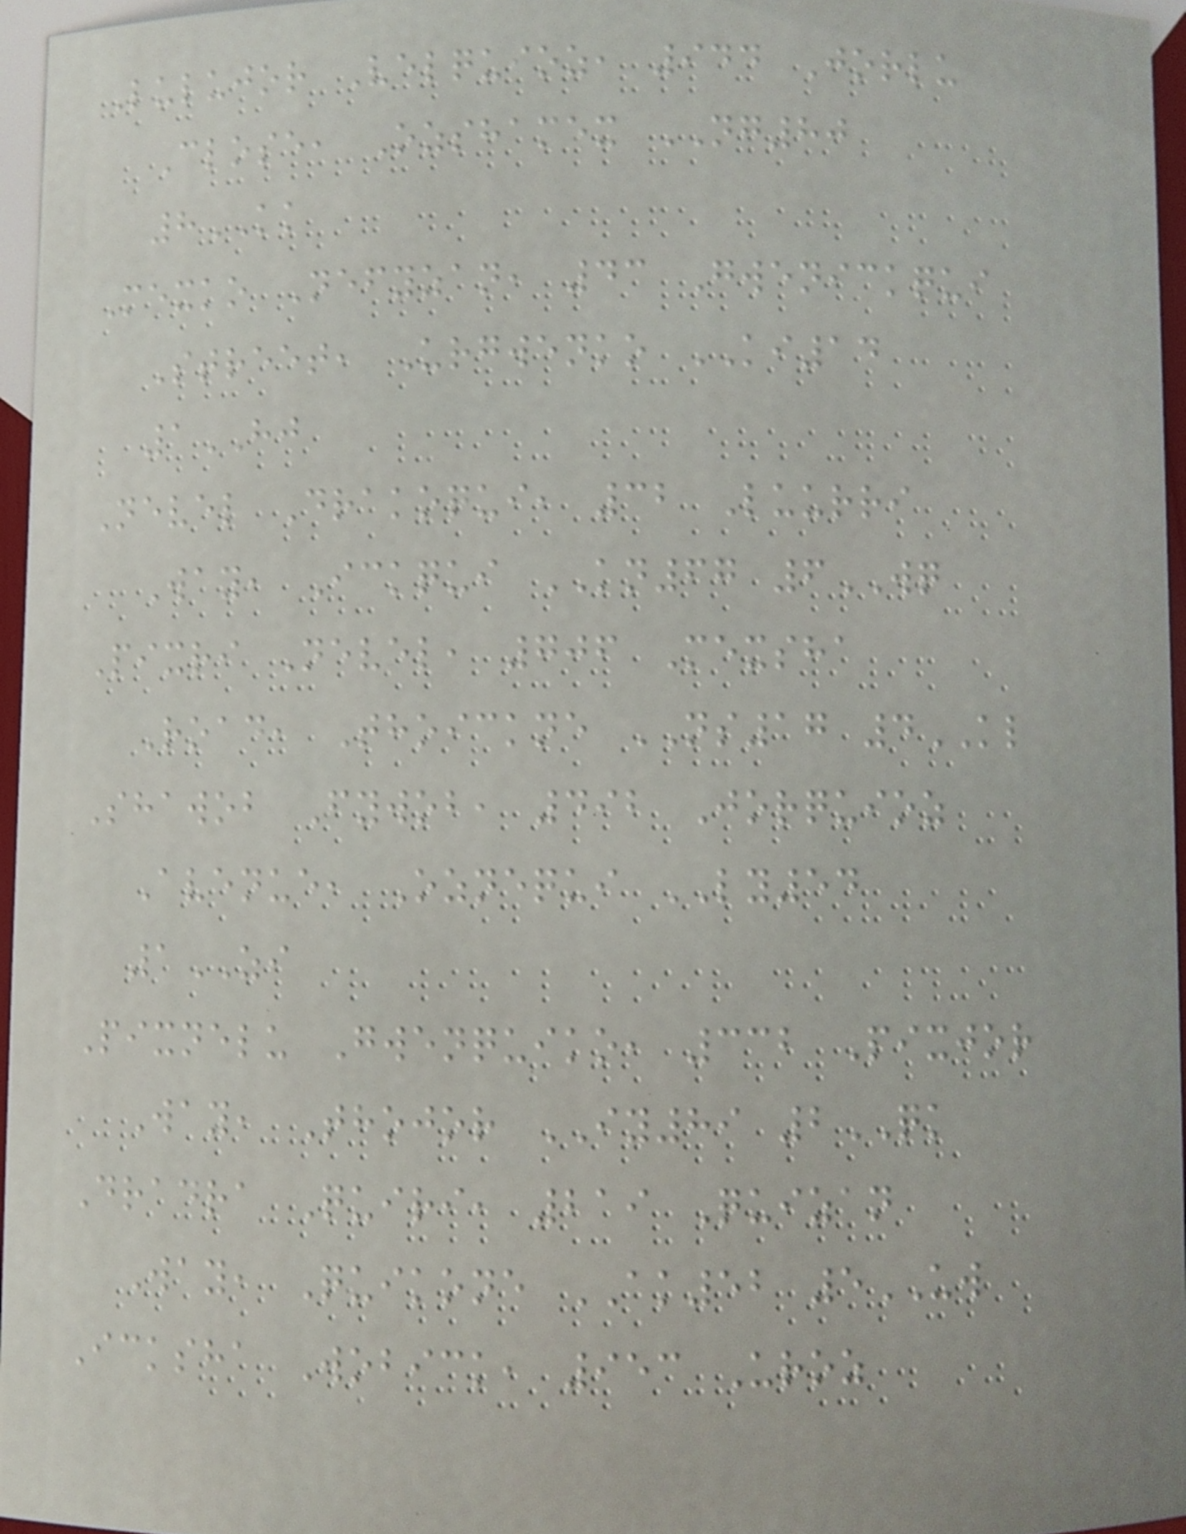Lulujor Velquioz, 944 Jorlu
Close, Ozshamex NG80
8KK
Mexko Nefyzan, 43 Gwenickqui
Street, Urgwenko KI14
1HJ
Nevel Drakoqui, 32 Luurri
Way, Ickqui KN67 6WQ
Pixri Nevel, 706 Mexsha
Road, Thoickne NS17 4KL
Shawob Fywob, 492 Jorquioz
Avenue, Oznequi LY54
1ZI
Pixnelu Gwenquiko, 332 Pixjor
Way, Thojor IY89 2QK
Dradra Quiri, 219 Quizan
Way, Quikone AK52 5UW
Icksha Wobick, 953 Uroz
